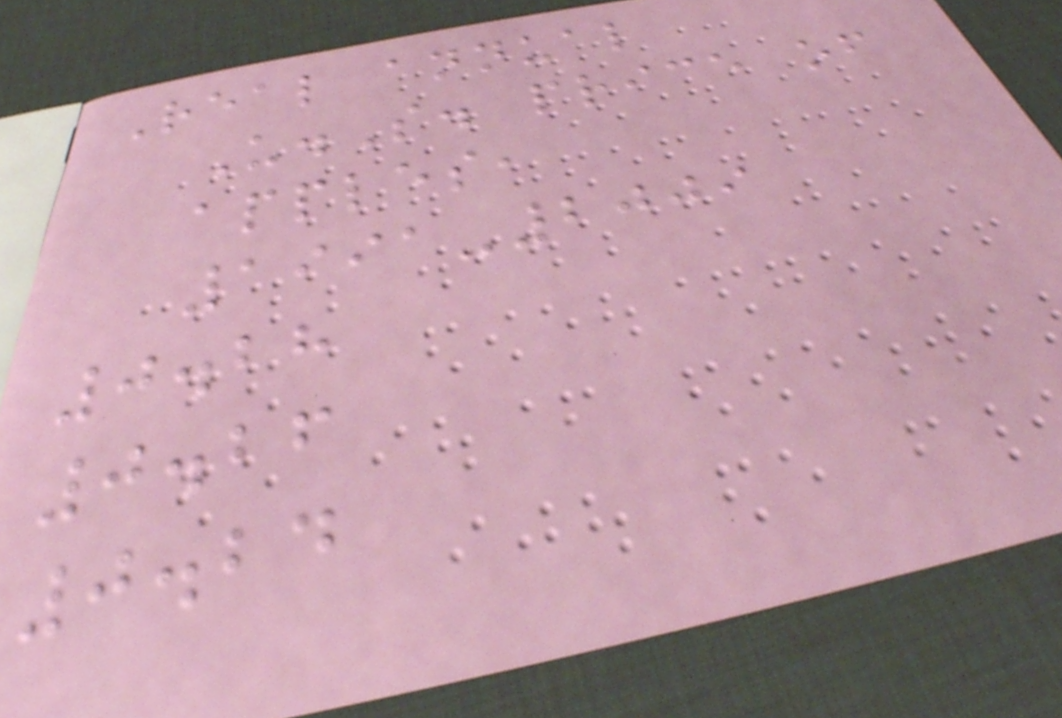Real annual
U.S. price of
apples,
1991-2009
0.28
0.26
0.24
